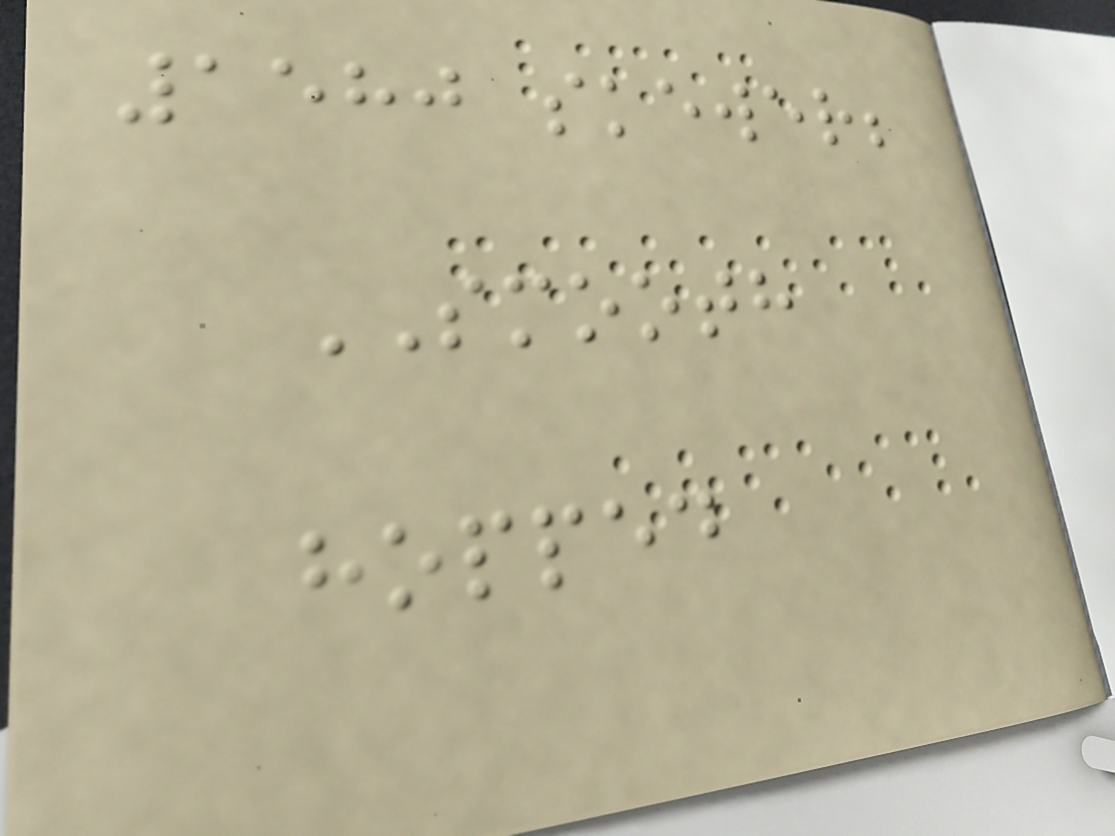1580 skewer;
SMOOTH
hopped
